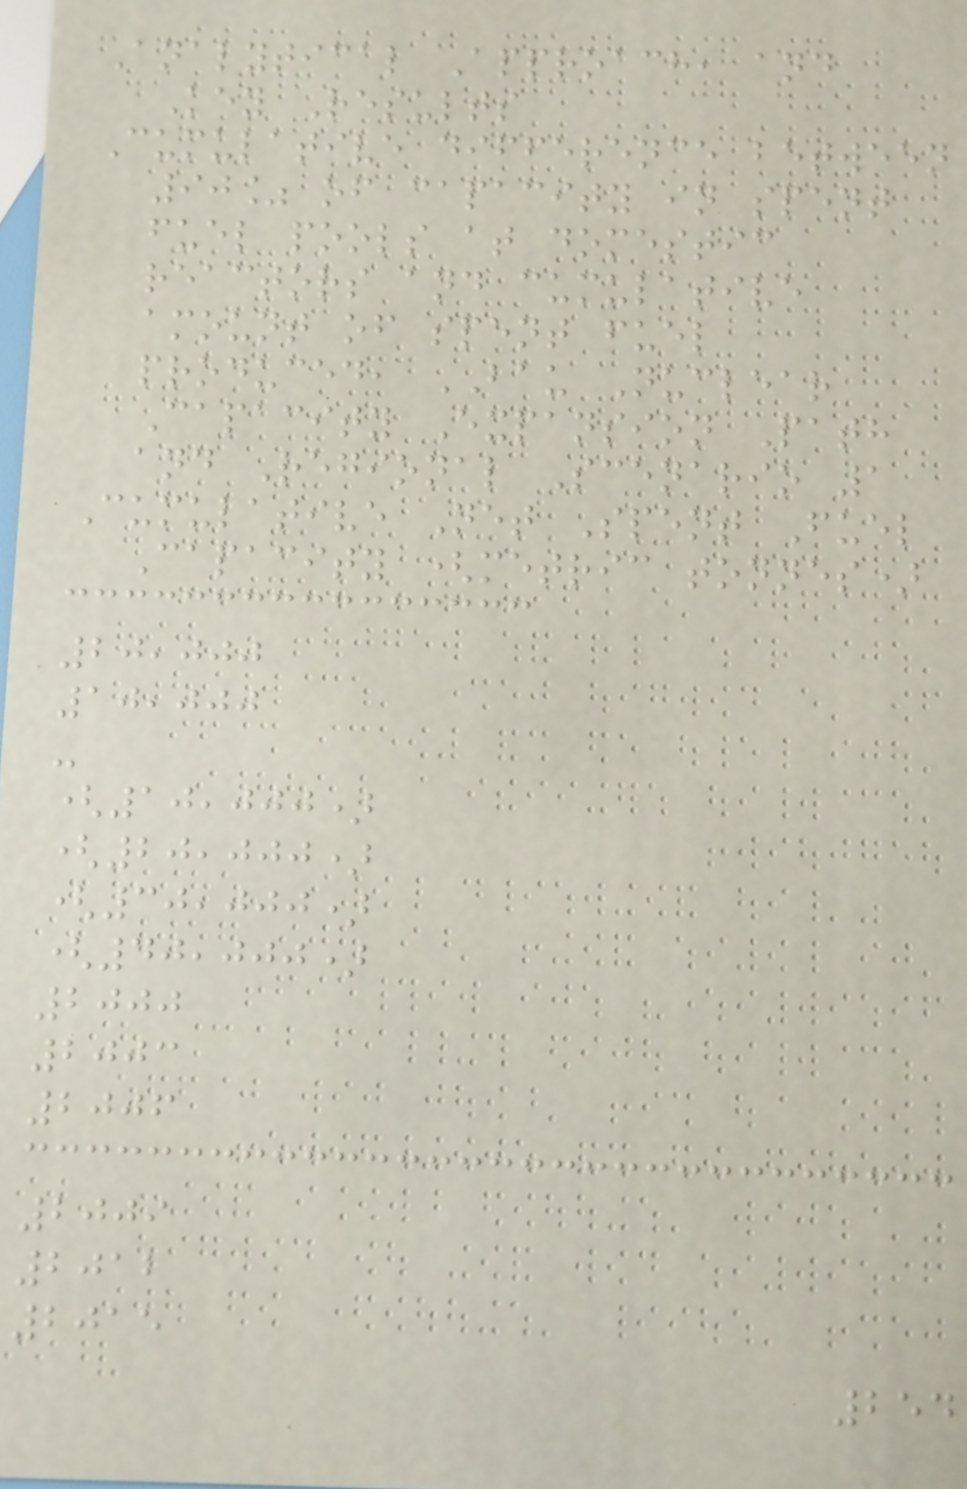Analytical Approach, and
Key Results
Cumulative difference between
90% of capacity in spent
fuel pools at domestic
reactors and cumulative
amount of spent fuel
produced, BAU Nuclear
Capacity Expansion Path
and Regional Scenario 1
Cumulative Net Spent Fuel
Capacity (metric tonnes)
20,000
10,000
-
(10,000)
(20,000)
(30,000)
(40,000)
2000
2003
2006
2009
2012
2015
254
